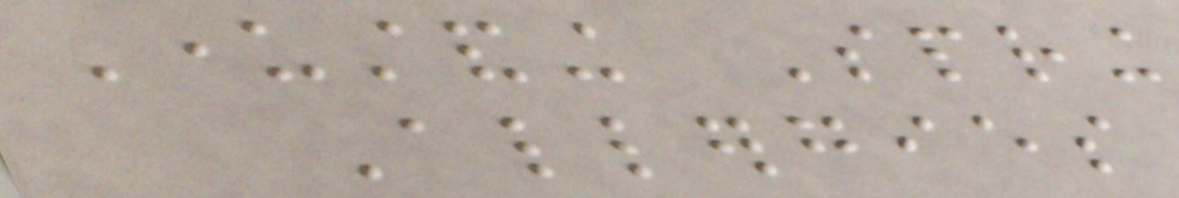Understanding Spring
Allergies
